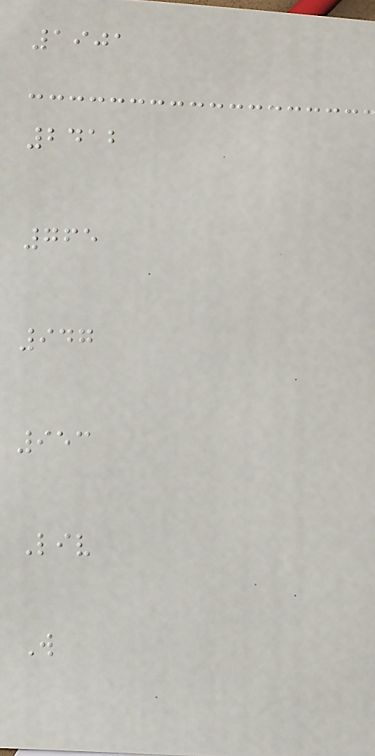1901
2412
765
947
953
Liv
W
